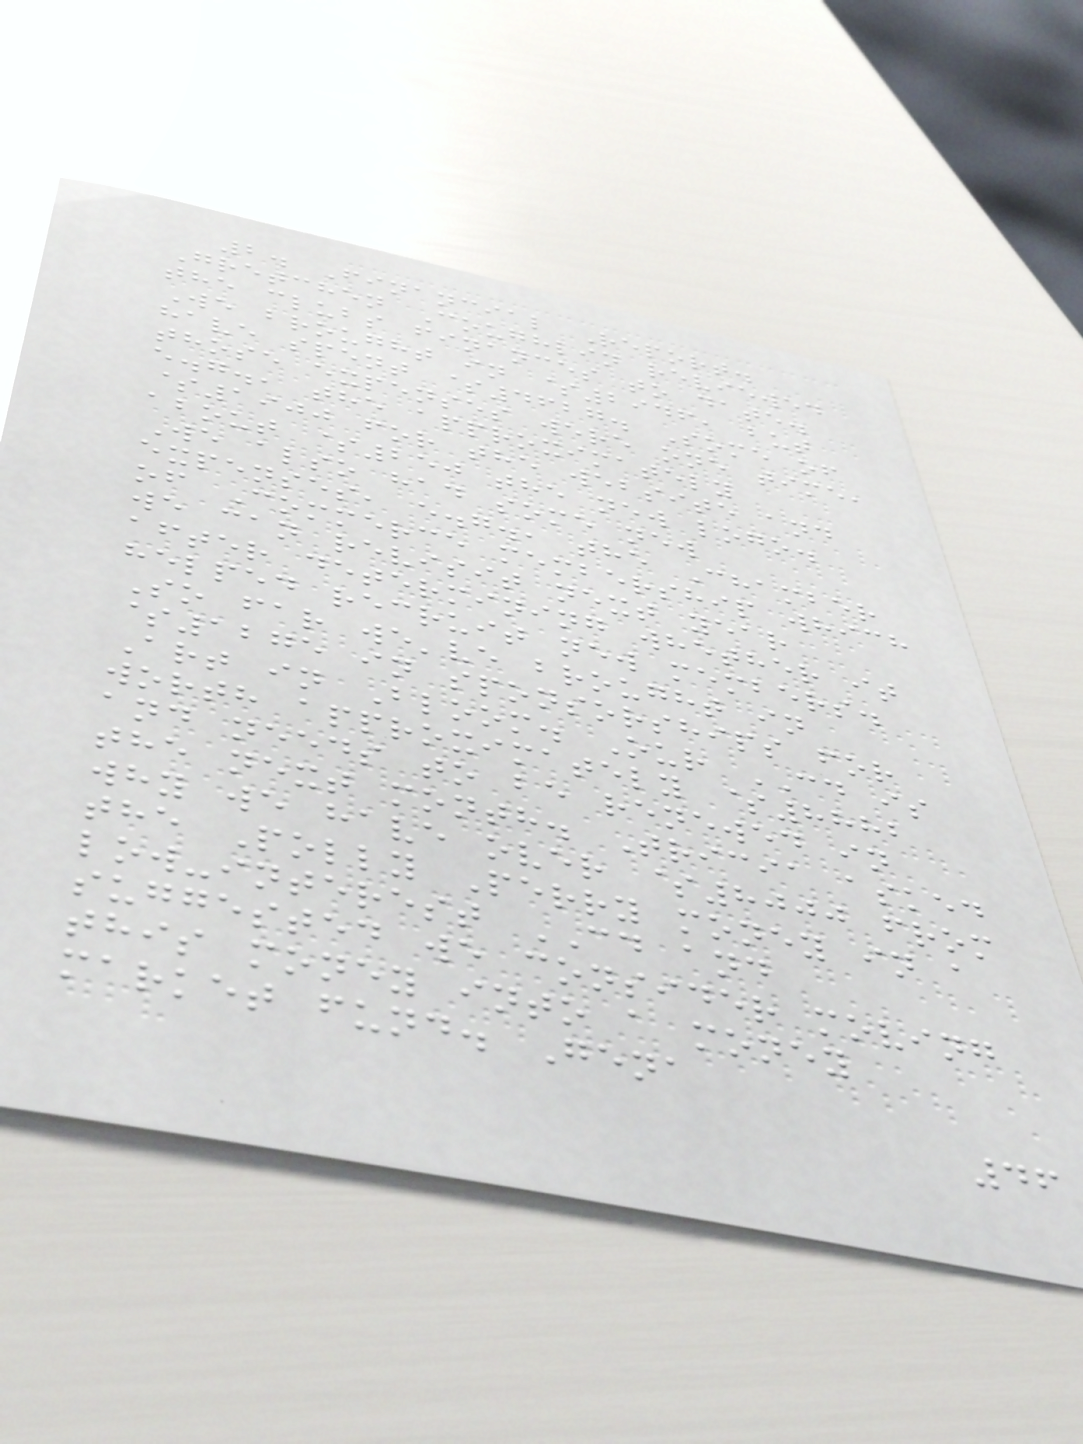2. Financial Report.
Gretchen Coughlin reviewed
the clubs finances to date.
We brought in $2946, but
have spent $4627. Some of
those expenses were one time,
e.g., the approximately
$1900 for the website and
about $250 the new logo.
We also had some new
expenses, e.g., the Chamber
of Commerce membership which
we can revisit next year
after determining whether it
helped recruit new members.
So far we've brought in
$1275 in sponsorships for
Art in Bloom. Our CD is
worth approximately $8882
and needs to be renewed in
the next month. Tricia asked
why we have over $8000 from
the Polly Perry money in a
low-interest CD and
suggested we consider moving
this money into a money
market fund. Gena
46
